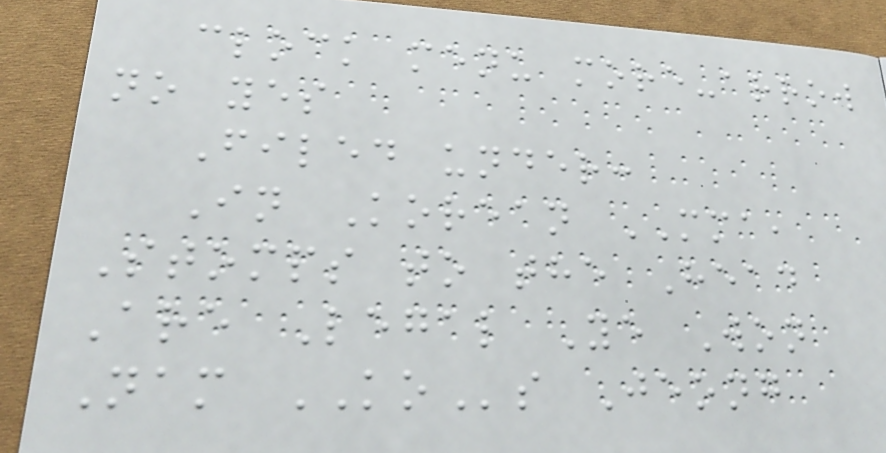clock menu more-arrow
no yes
Filed under:
In Korean MMA,
Stomps to the Head
Are Legal Ye Won
Nam KOs Jeong
